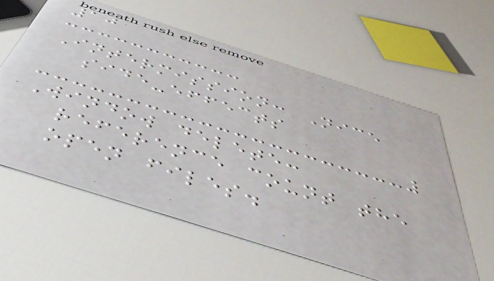10
Intermission: Nice
side-effects
Window delete:
reference count the
open files.
